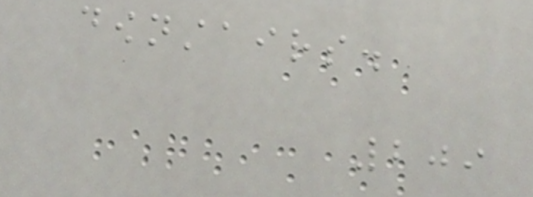downstairs.
209
